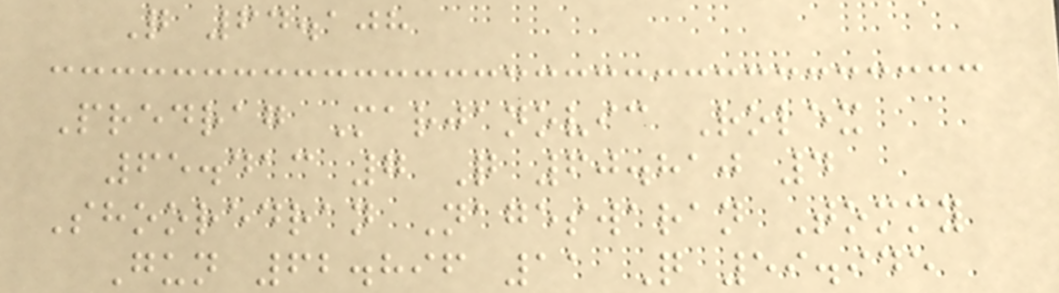Q 64.108
Predrag Marjanovic Rolex
65.413 7 Q 60.810 4
Shooredran Nageswaran Tommy
Gun 62.896 11 Q 59.945
